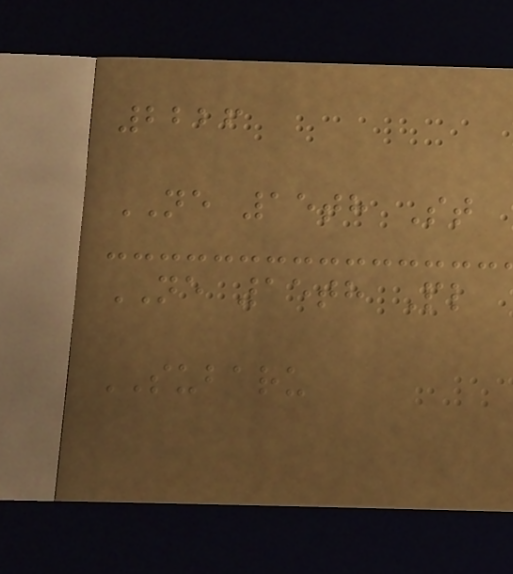2226
NE 15th St
NE 15th Pl
SUBARU
